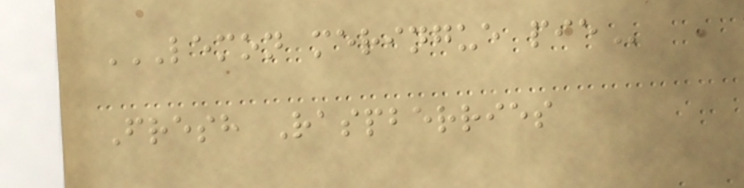LEMON MERINGUE PIE
Fresh Raspberries
